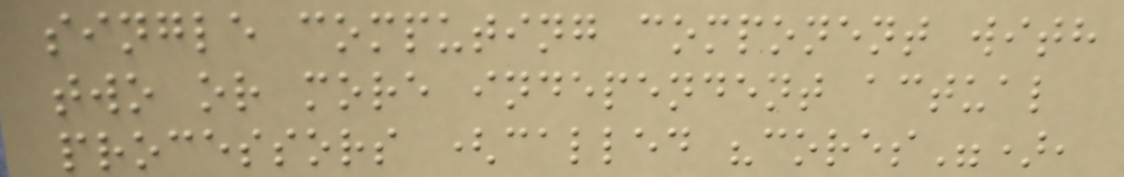single computing component with
two or more independent actual
processors (called "cores"),
